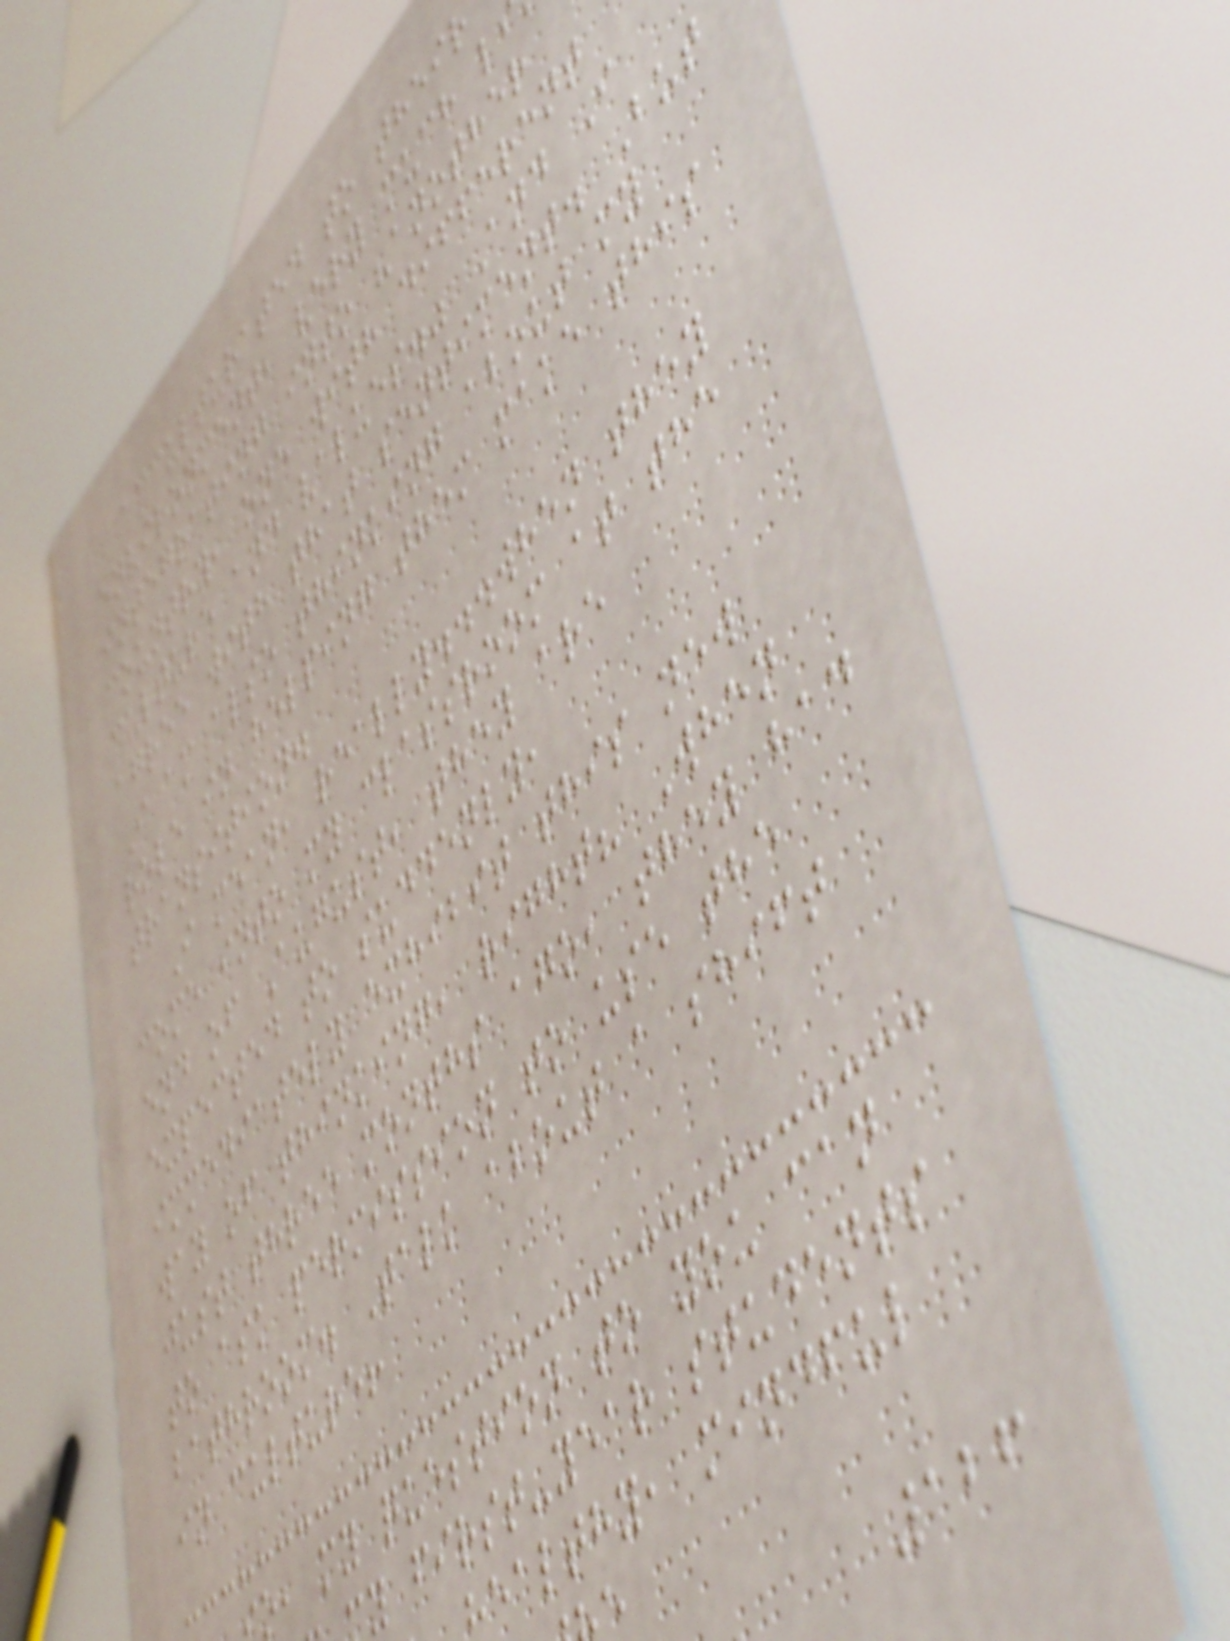acculturated to their
environment, very much l
integrating into "another
country, one with different
culture and values." And I
agree with that sentiment. But
I am also thinking about my
role in helping them make this
transition.
I mean, really...when they
come into my classroom at the
end of August, they are
expected to suddenly,
immediately exhibit this new
way of thinking, right? When
just three months ago, they had
to ask permission to use the
bathroom. Talk about a shift
in culture!
o, my question to you can
y first-year students
ealthy, mindful
126
